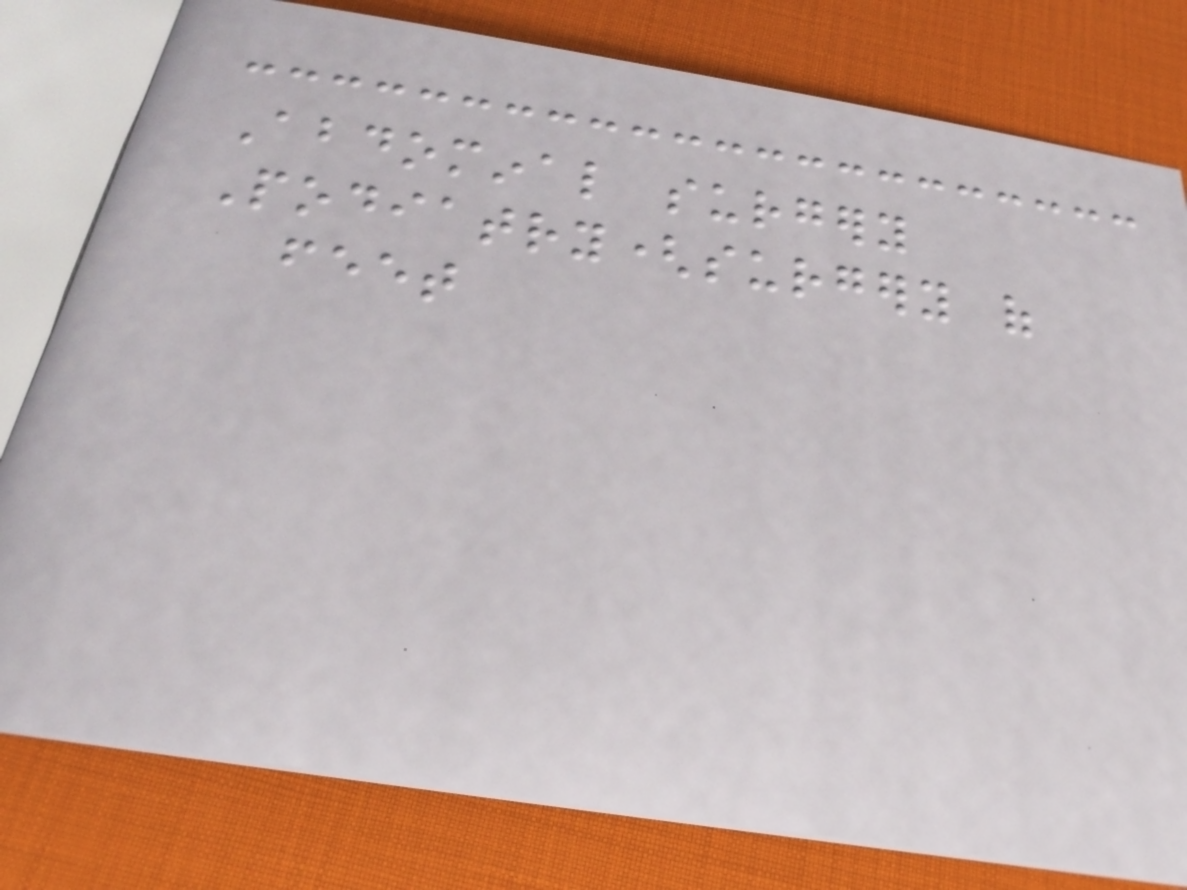Abdominal surgery
Podiatry(surgery of
feet
